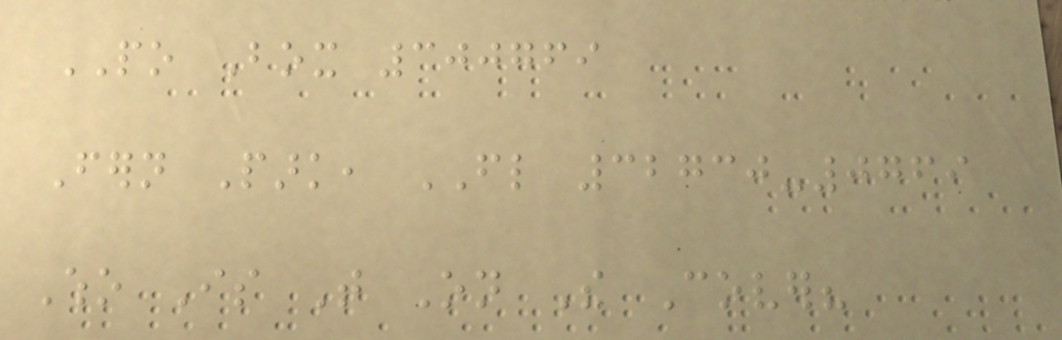PO Box 300769
Fern Park, FL 32730-0769
Who Is That On The Cover?
